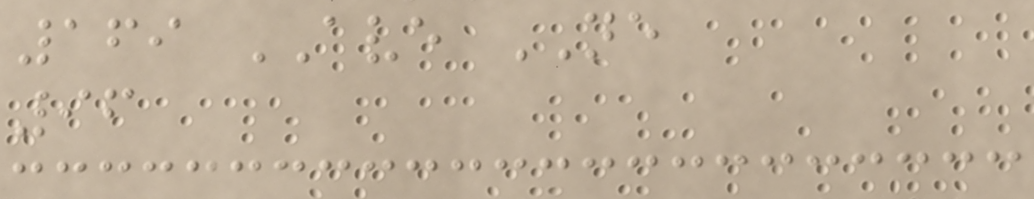169 AVE NE
96
